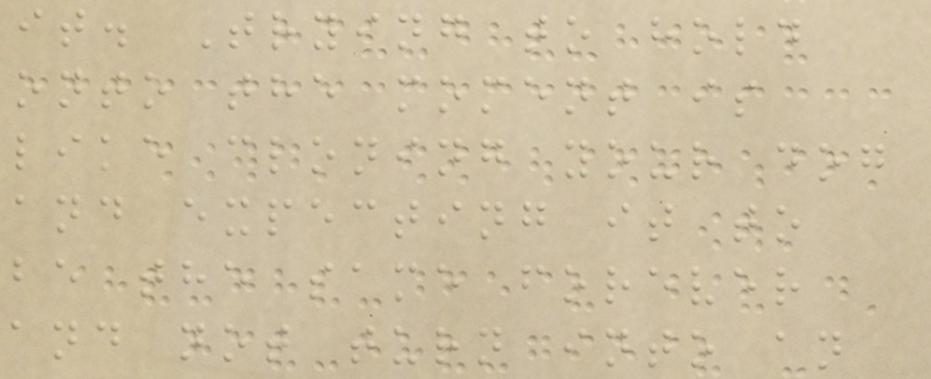it. Trying to hold
onto the moment is
like cloning your dog
and expecting it to
be the same forever
and not turn into an
